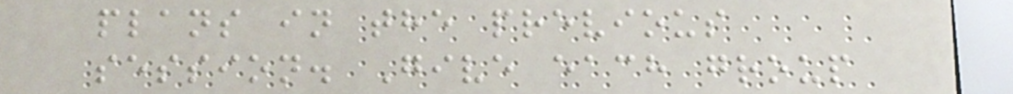plans in the previous
session. Give each group
